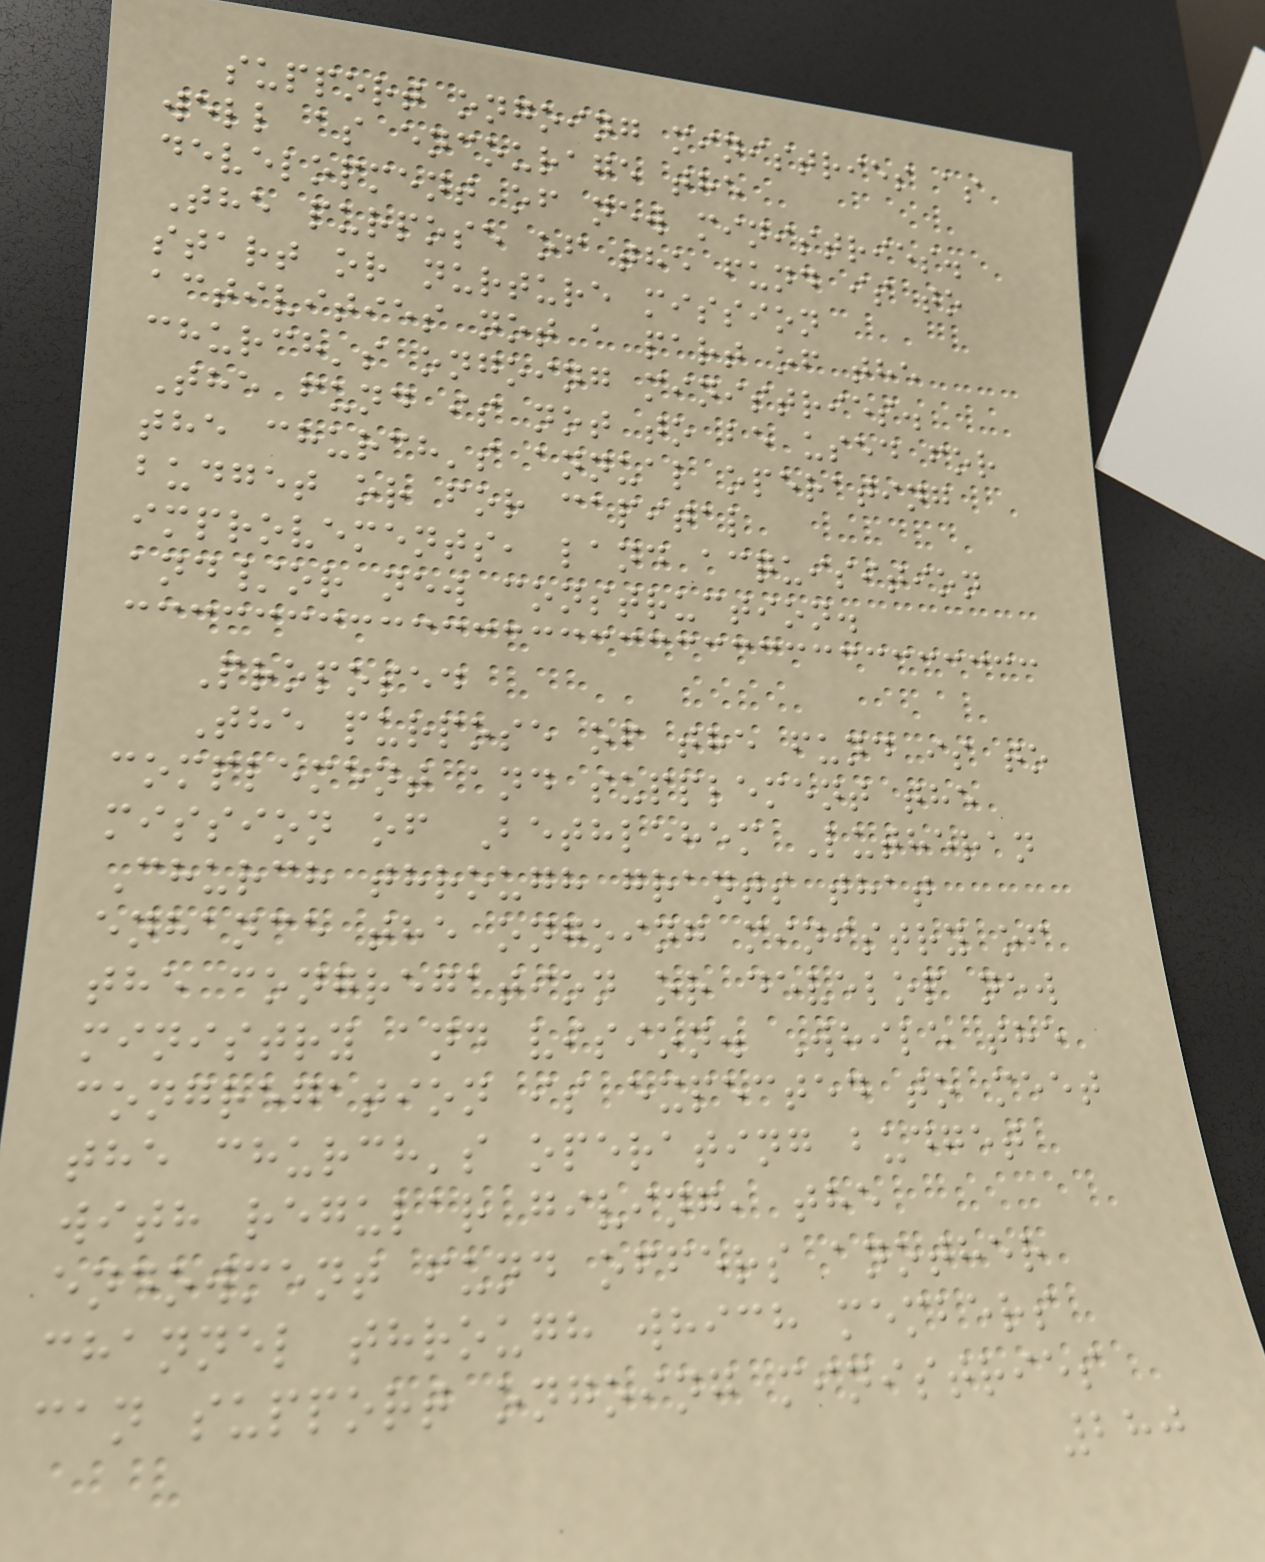support ongoing ministries as
well as encourage the
development of new ministries.
The purpose of the fund is to
start or nurture mission
activities not a part of the
church's ongoing ministries.
The fund is not to be used for
the church's annual operating
budget or for capital
improvements, land acquisition
and/or new construction.
Proposed
The purpose of the fund is to
complement and supplement the
mission of Bethlehem Lutheran
Church through grants that
enhance the ongoing ministry of
the congregation or develop new
ministry and vision. While the
congregation is expected to meet
the church's operating budget
with regular giving, the
endowment fund offers another
channel through which members
can support ongoing ministries
280
